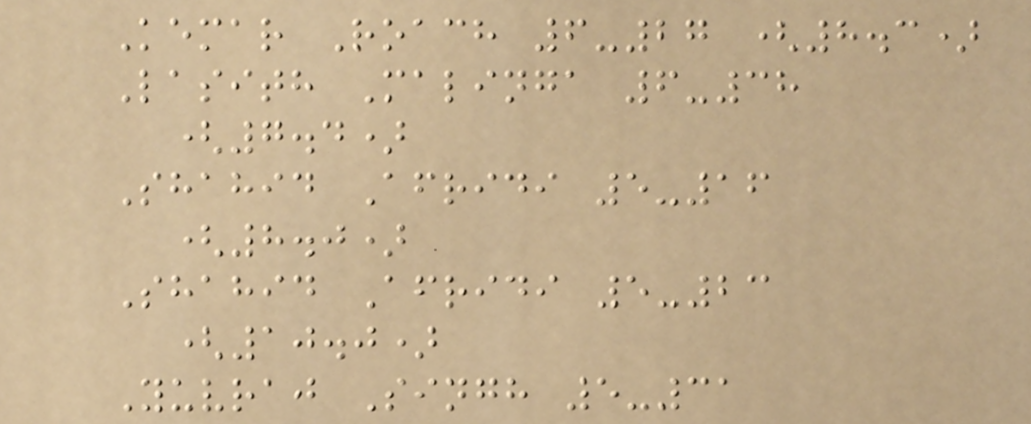Kemar Roach 6-27 (8.3)
Lasith Malinga 6-38
(7.4)
Shahid Afridi 5-16
(8.0)
Shahid Afridi 5-23
(10.0)
Yuvraj Singh 5-31
